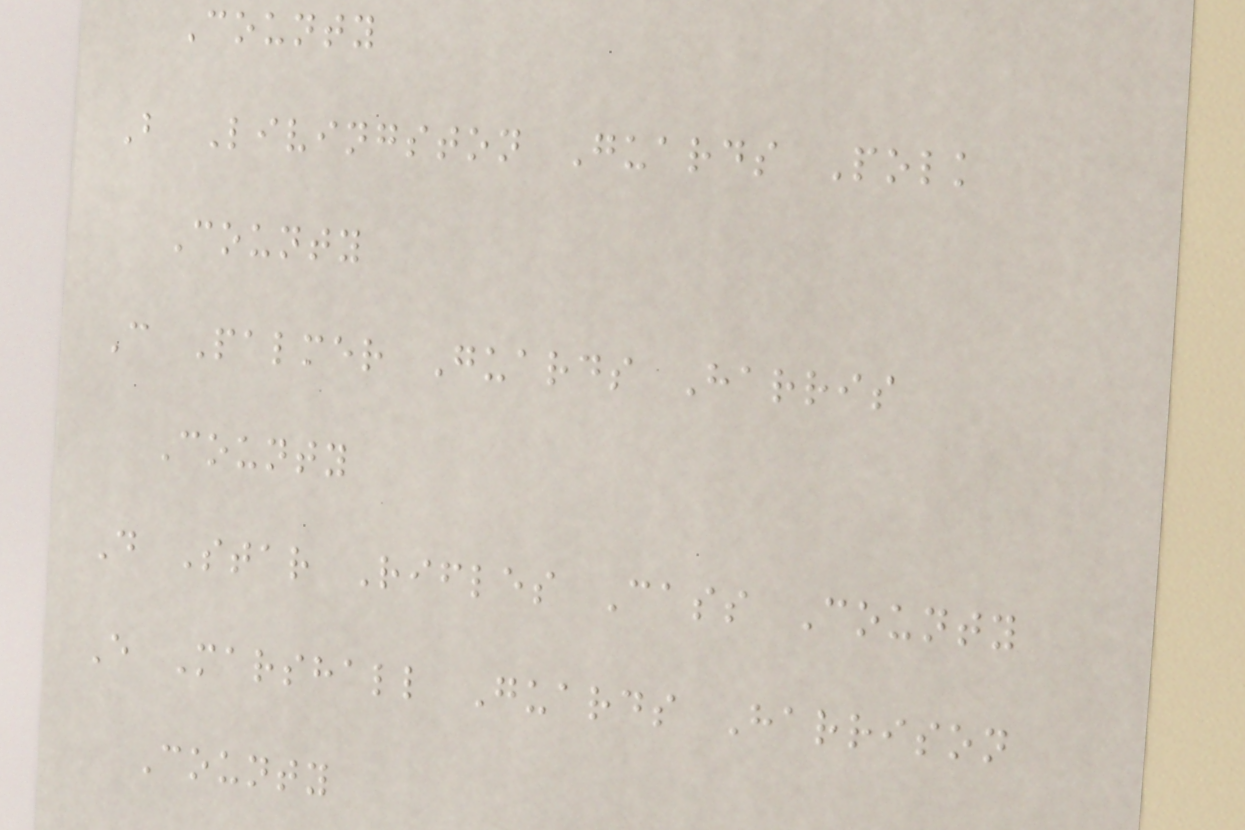County
B Livingston Guards Polk
County
C Palmer Guards Harris
County
D Star Rifles Cass County
E Marshall Guards Harrison
County
